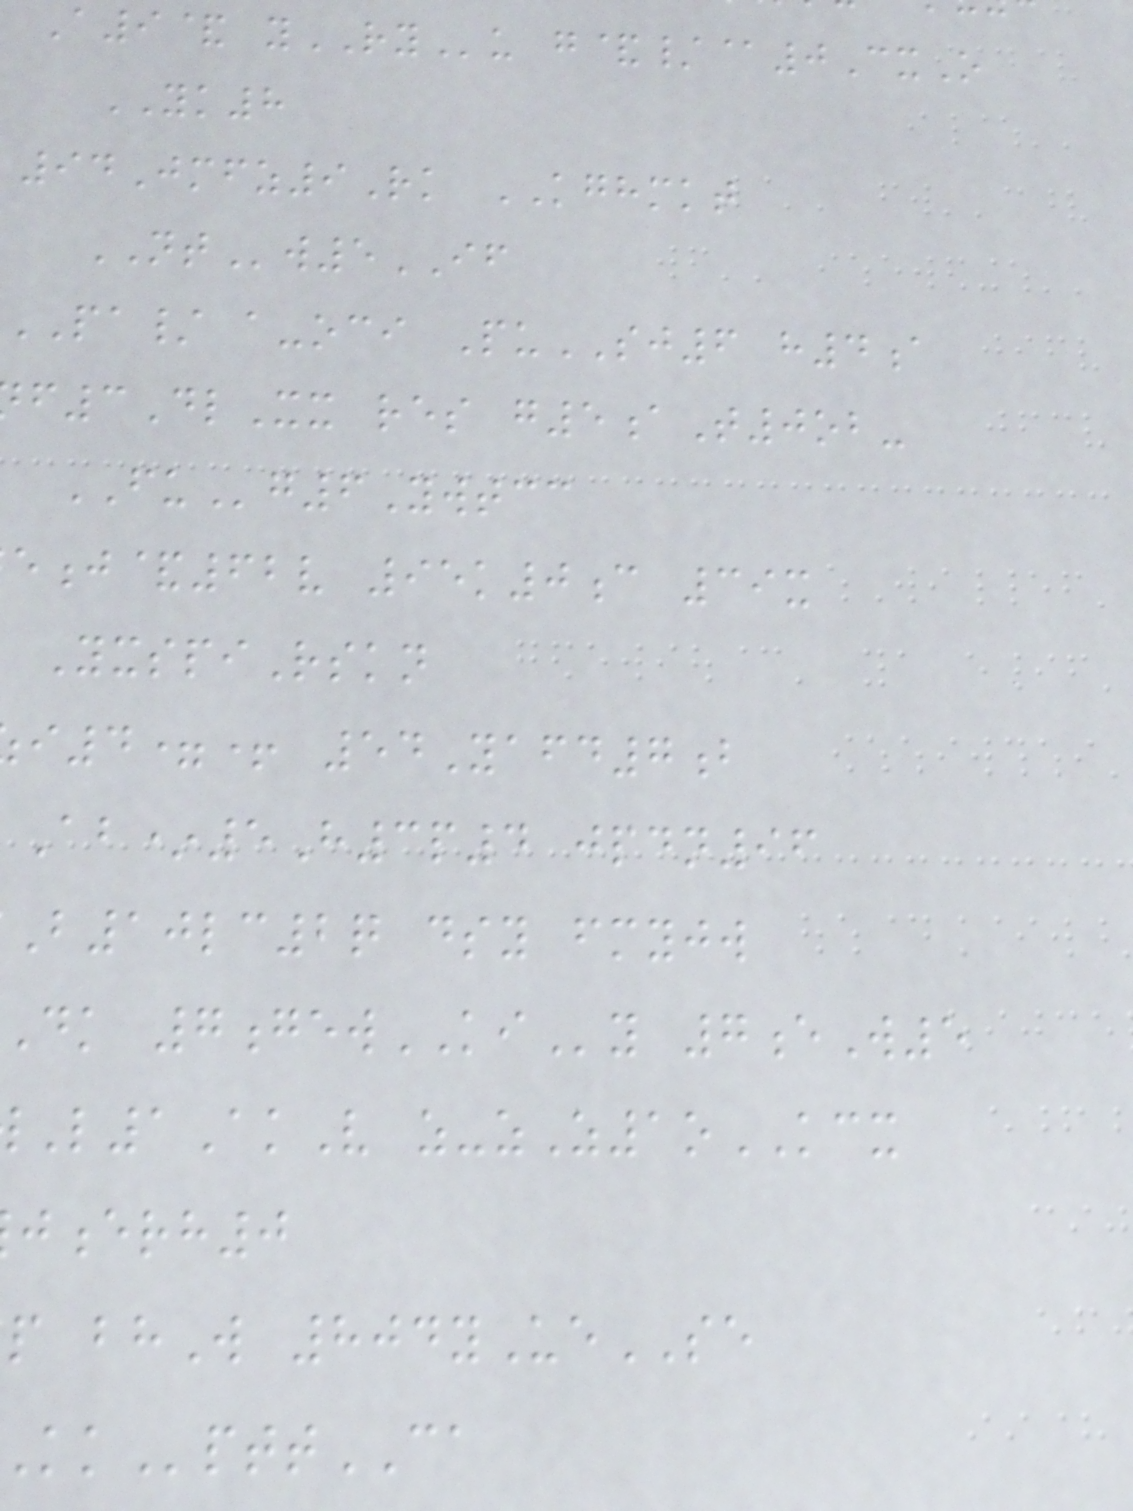A9& yRYu g&/@0CxO
YK8
94Jmfz9Rk KGHMKT
NTw5IF
PA/ a-oci PuSJ6 h4a
f3DlXx res g5aT0ob-
FUg6Ywtcc
j&62v 95k0c 39x
YxspiRskn
i4=+ 54Yafd7b
Ab*5H3p4 jpdn96
B10lc2q dsy fmyjw
dk 7gewKIy 7eW5
L1AkV z-zZ1oKCX
erh0
p bhW 804yUeSE
pttCA
